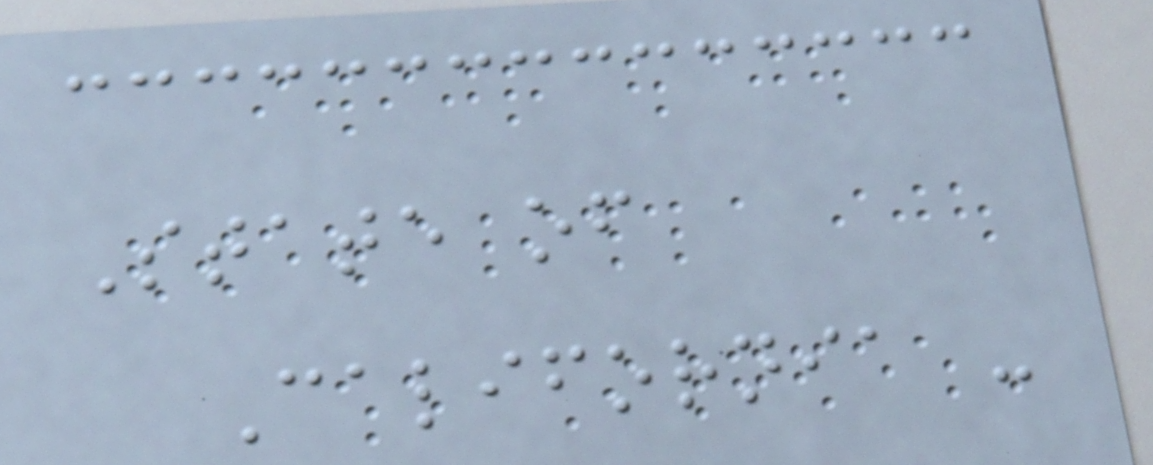State of
California -
